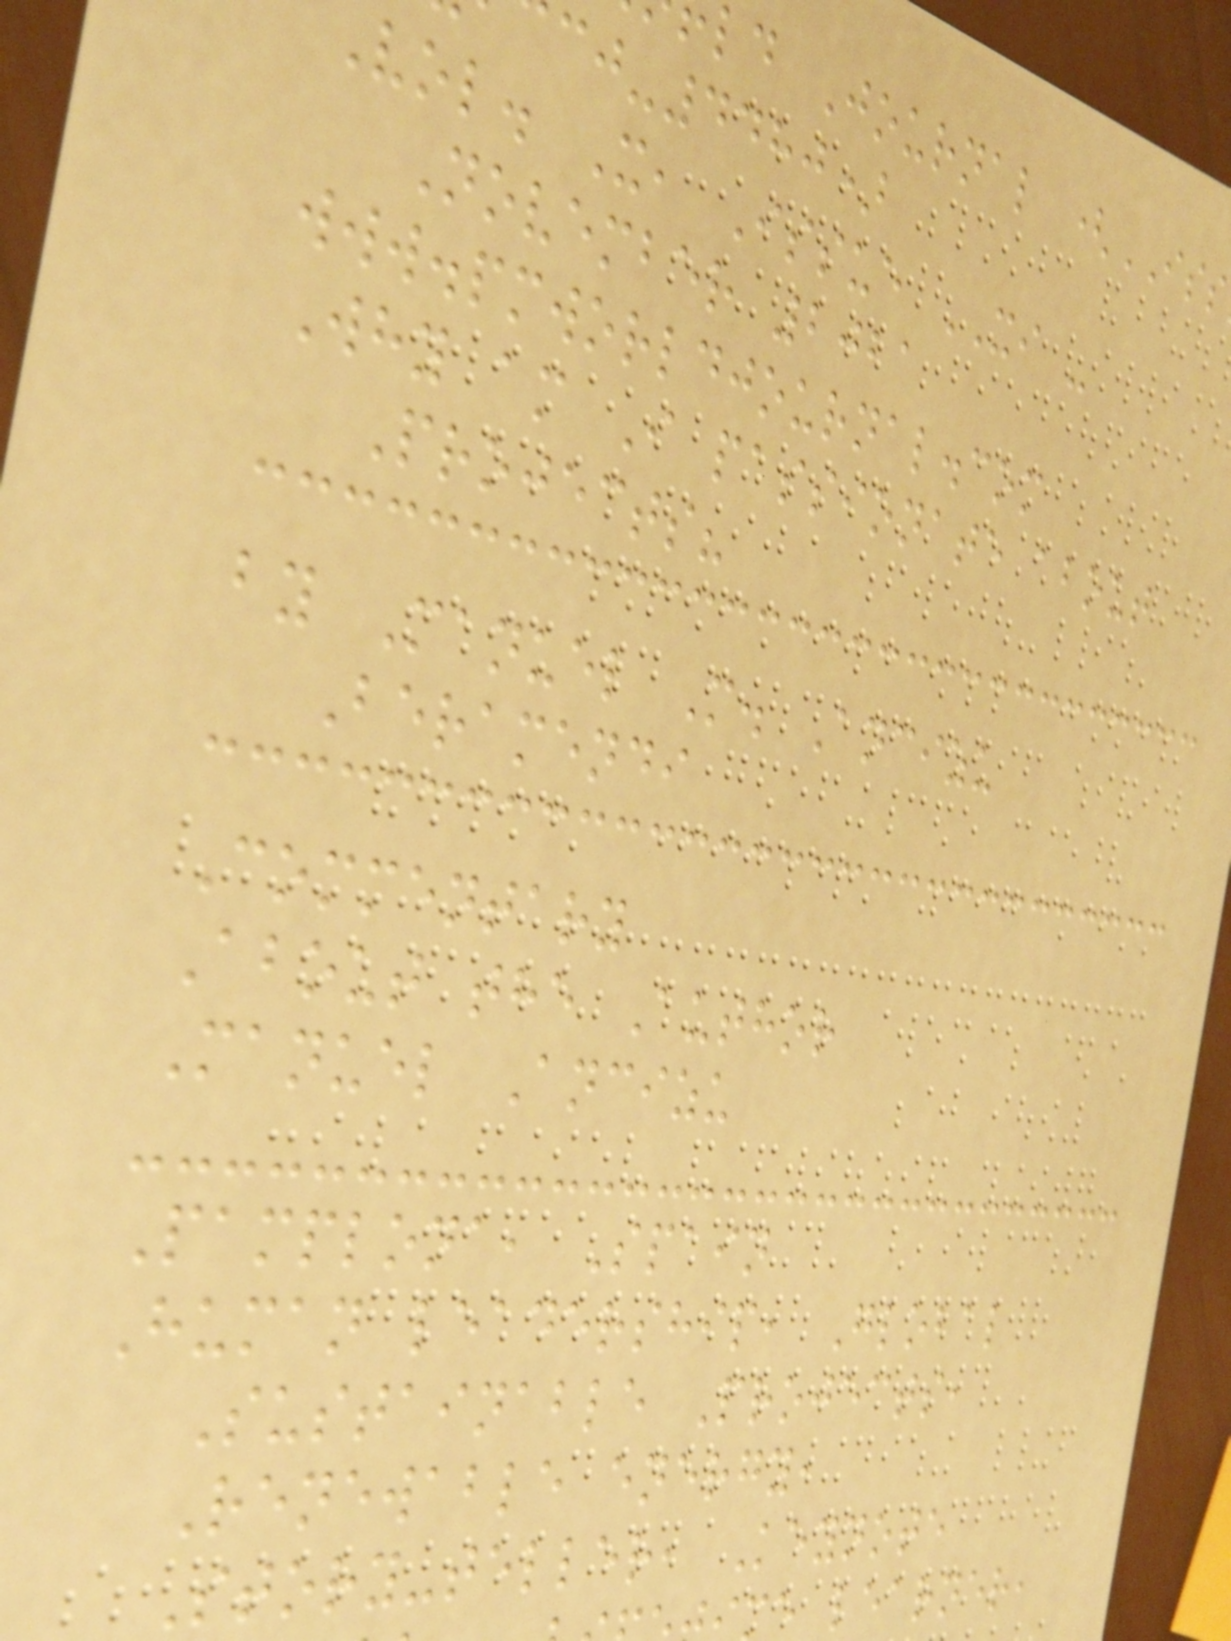ld Journal (ISS
-4480)
vol. X, Issue XI -
November 2021
www.pmworldjournal.com
Why am I passionate about
Projects?
by Manuel M. Ancizu
Beramendi
Commentary
About the Author
Manuel Ancizu
Pamplona, Spain
Human leadership, Global
Sustainable Projects,
Renewable energy,
Story-teller, Keynote
e learner,
